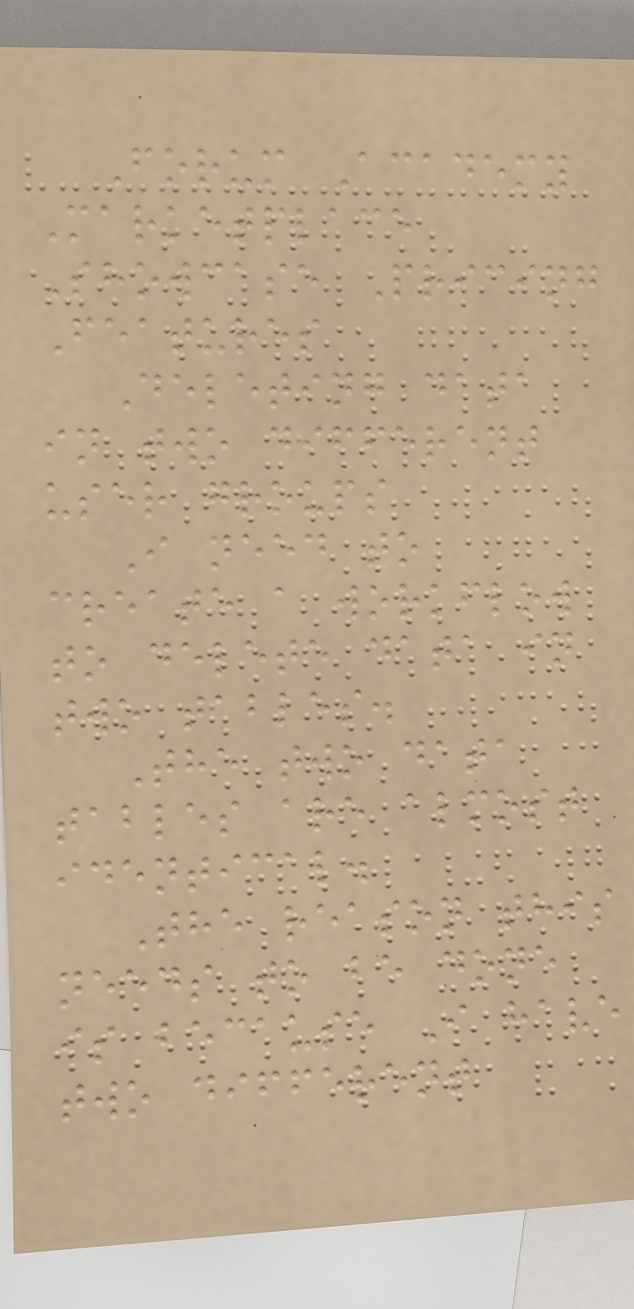Forum Academy
Marketplace
Showcase Pricing
Features
Deleting data
in two different
user groups
I need to
create a workflow
to delete data in
two tables.
The two data
tables are almost
identical.
The reason this
needs to be done
is because I have
two different
